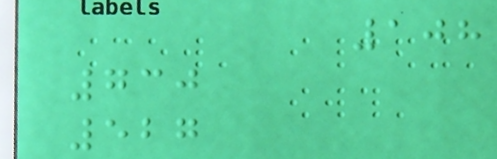108
730
527
